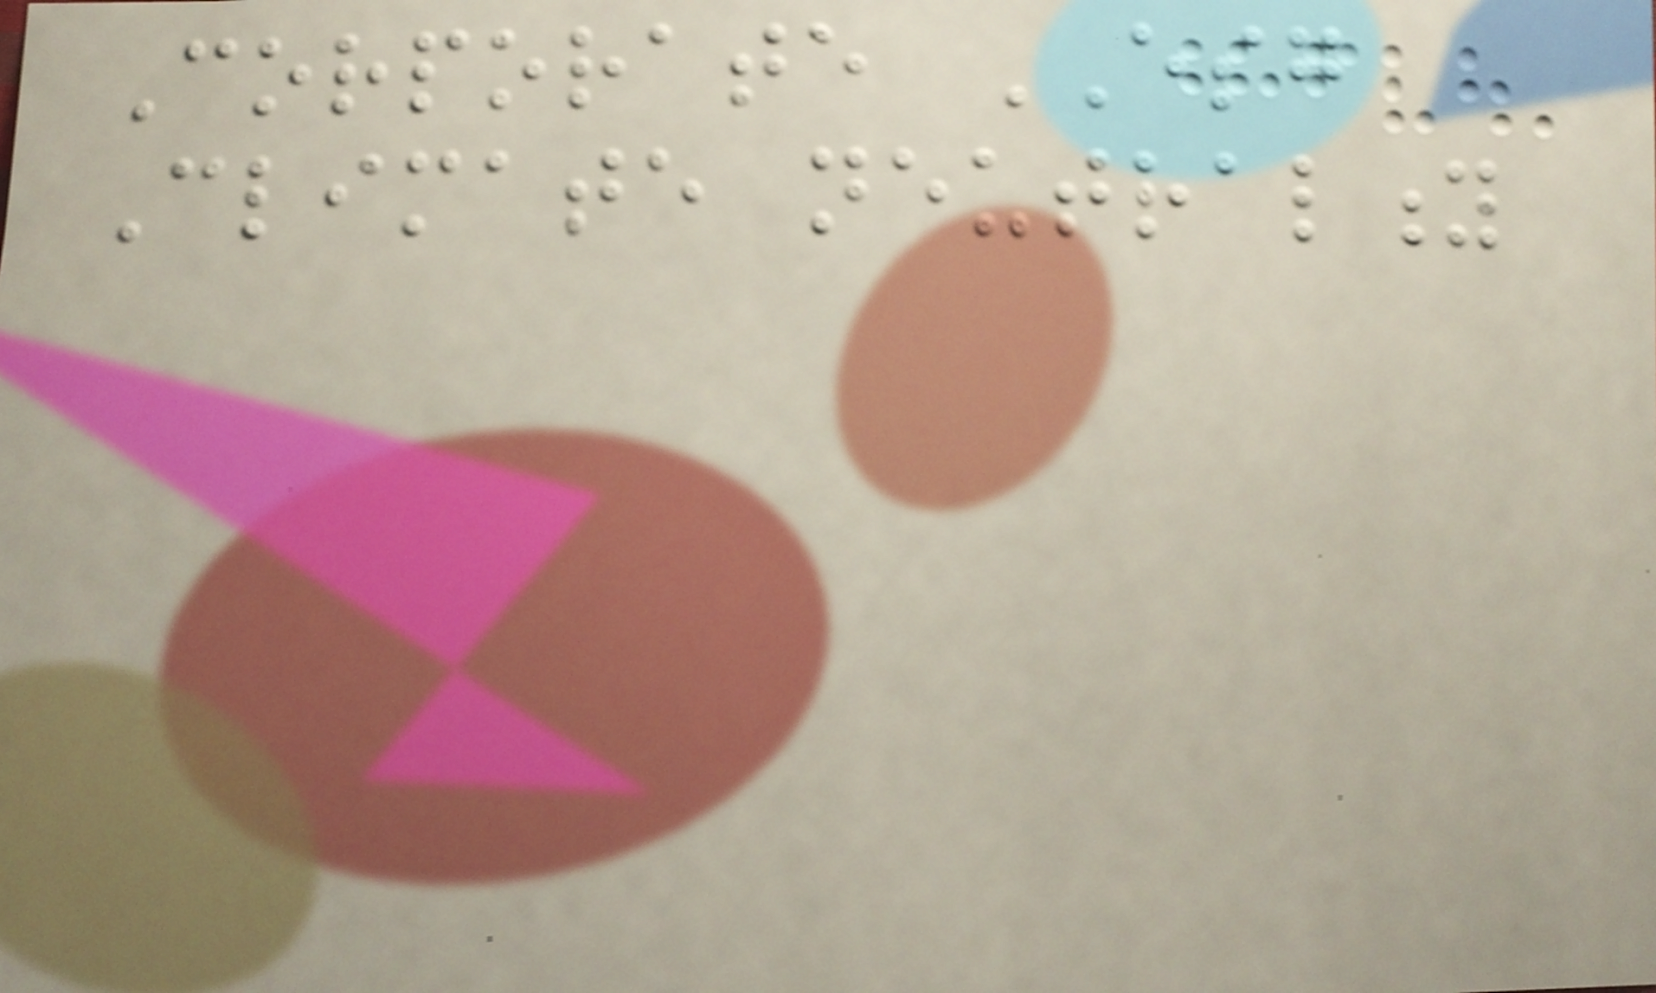Corporate ESG
Climate neutrality
